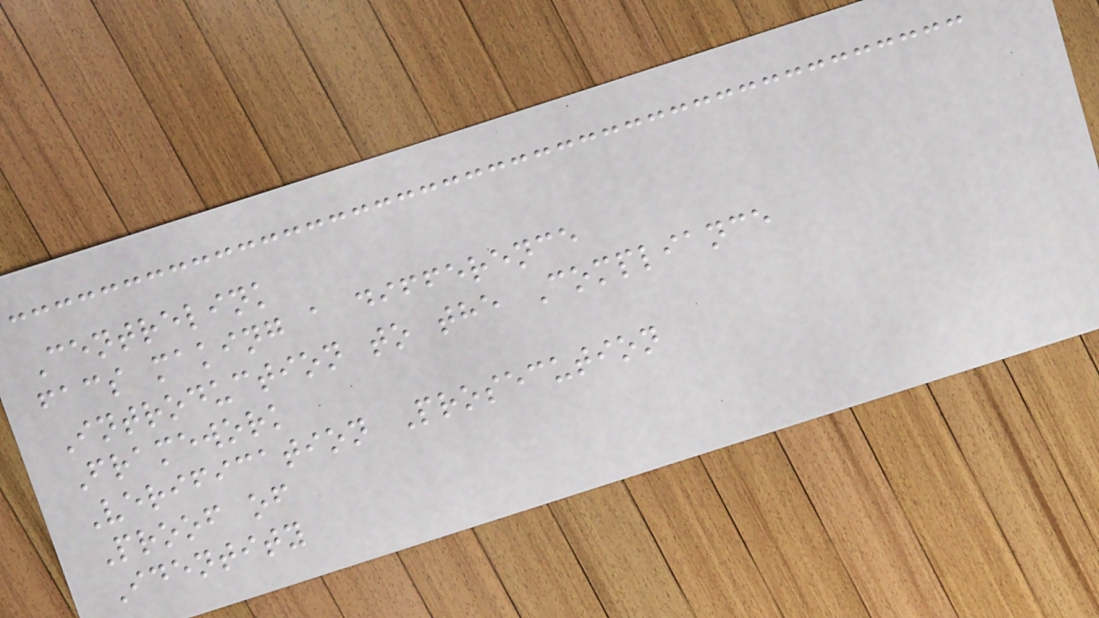Centrelink
facs making a difference
Introduction to the Compliance
Framework
Verification Prosecution
Proof of
Identity
